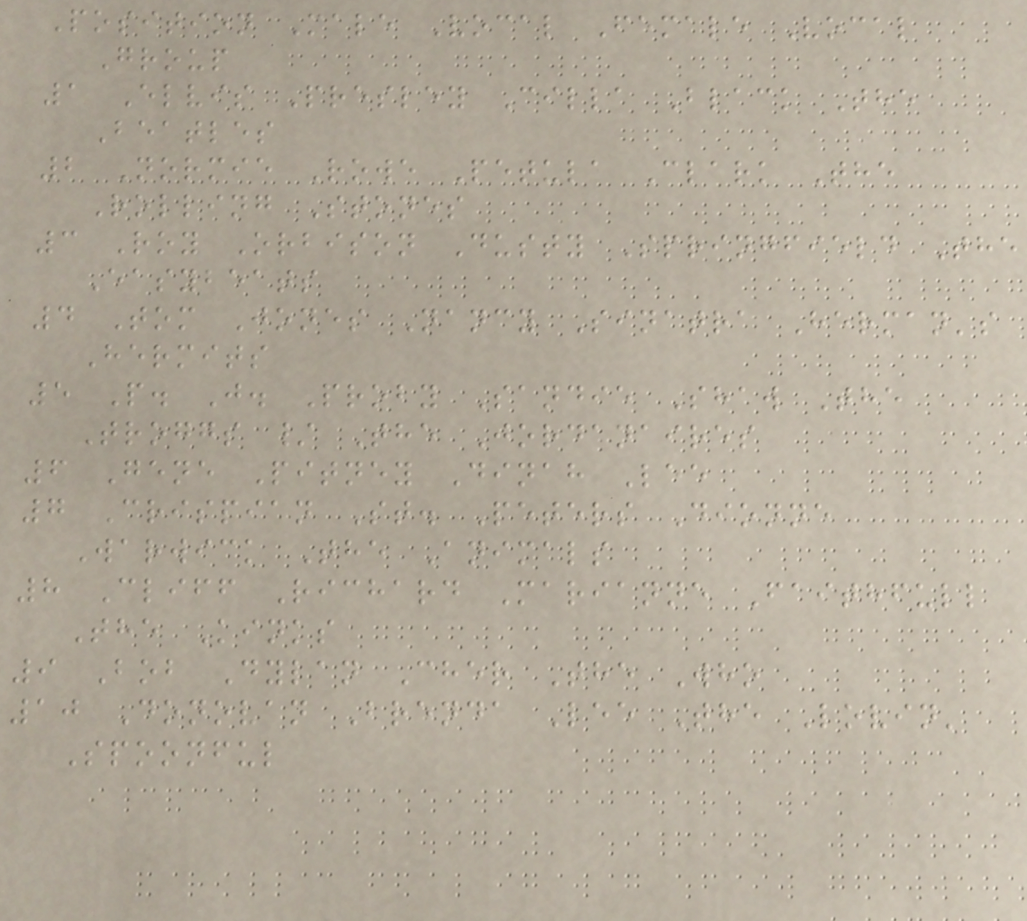Position Male Vocal Female Vocal
Group
1 Elvis Presley Cilla Black The
Beatles
2 Normie Rowe Petula Clark The
Rolling Stones
3 Roy Orbison Dusty Springfield The
Easybeats
4 Tom Jones Nancy Sinatra Herman's
Hermits
5 P. J. Proby Sandie Shaw The
Troggs / The Jordanaires
6 Gene Pitney Dinah Lee
7 Crispian St. Peters Dionne
Warwick The Animals
8 Cliff Richard Marianne Faithfull
The Kinks
9 Bob Dylan Cher The Who
10 Donovan Brenda Lee The Lovin'
Spoonful
